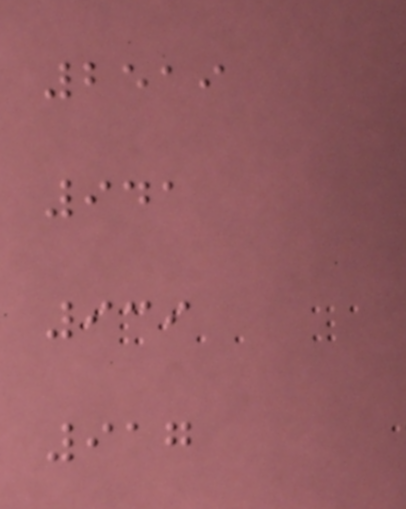2519
941
939
917
